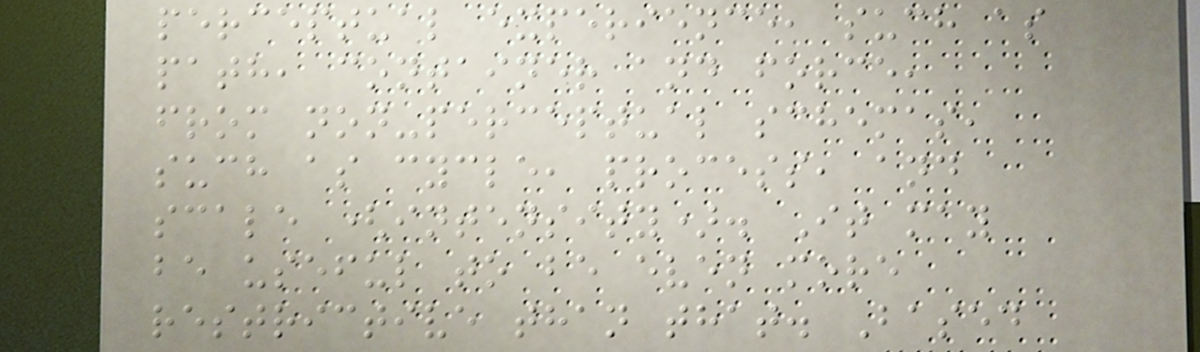perceptual experience, such as
path, container and force,
from non-perceptual schemas,
such as cycle, process, and
scale (intensity). It may
be useful to be even more
restrictive than that. Based
